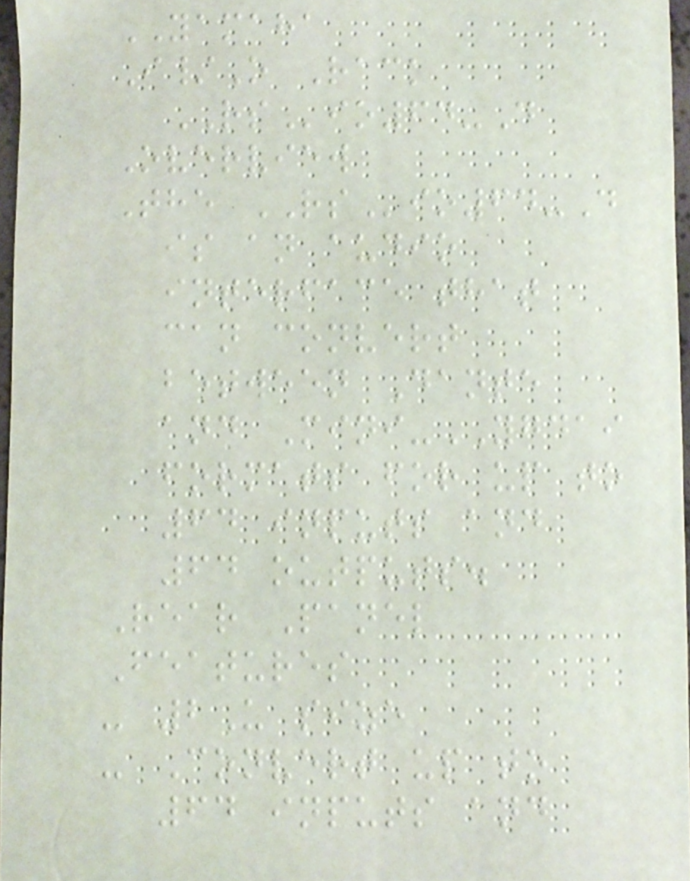YAMAHA
I/O Rack
RSio64-D
Overview
The RSio64-D
is an audio
interface that
can convert
between Dante
and Mini-YGDAI
formats for up to
64 inputs and
64 outputs.
Rear Panel
Features
- 2U size
- Convert up to
64 inputs and
